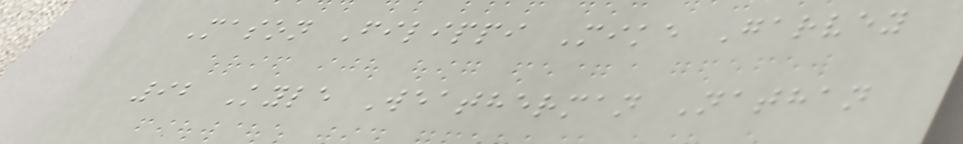Mason Filippi Mike Garvey
92 Kyle Weatherman Nathan
